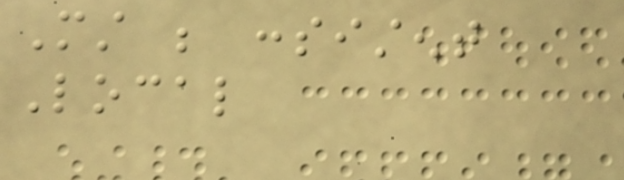Must be consistent
Local
